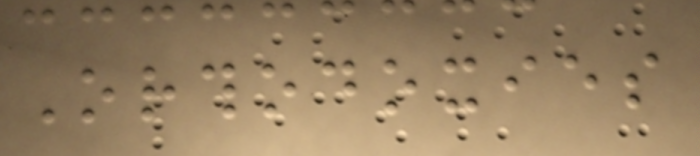Orthodoxies
